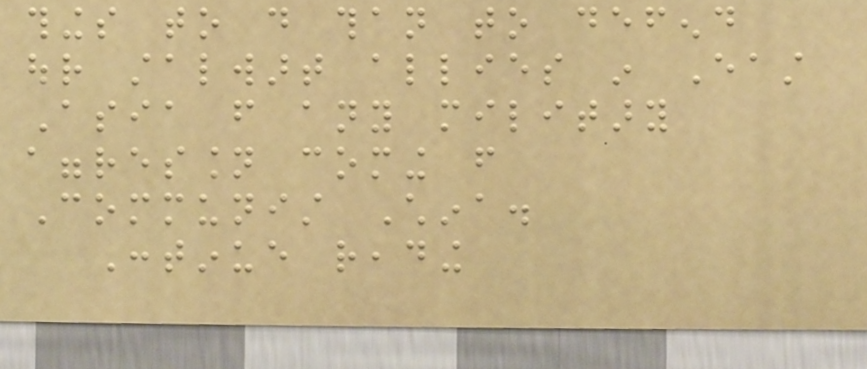things to do than to defend
our stalwart allies in East
Asia from any military
aggression coming from
Communist China.
Continue reading
